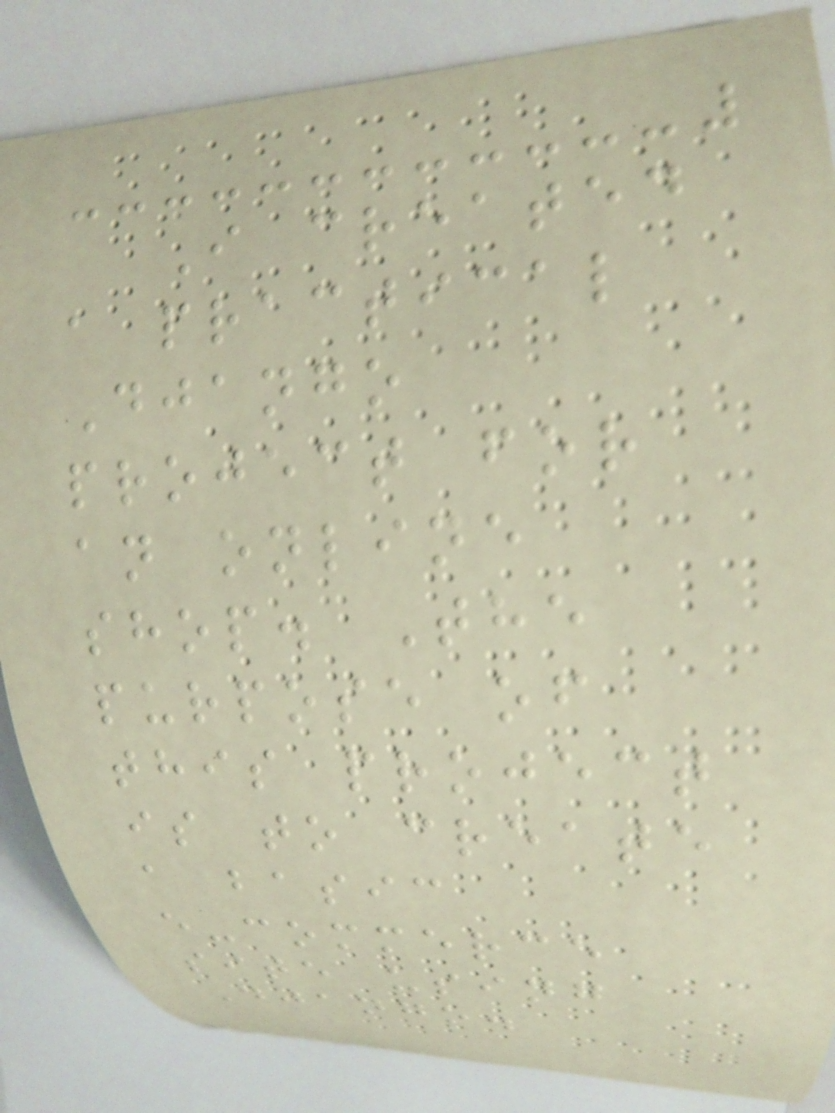I created
a practical
Django
project for
an online
shop. The
purpose of
this project
is to create
a basic
e-commerce
site using
Django.
